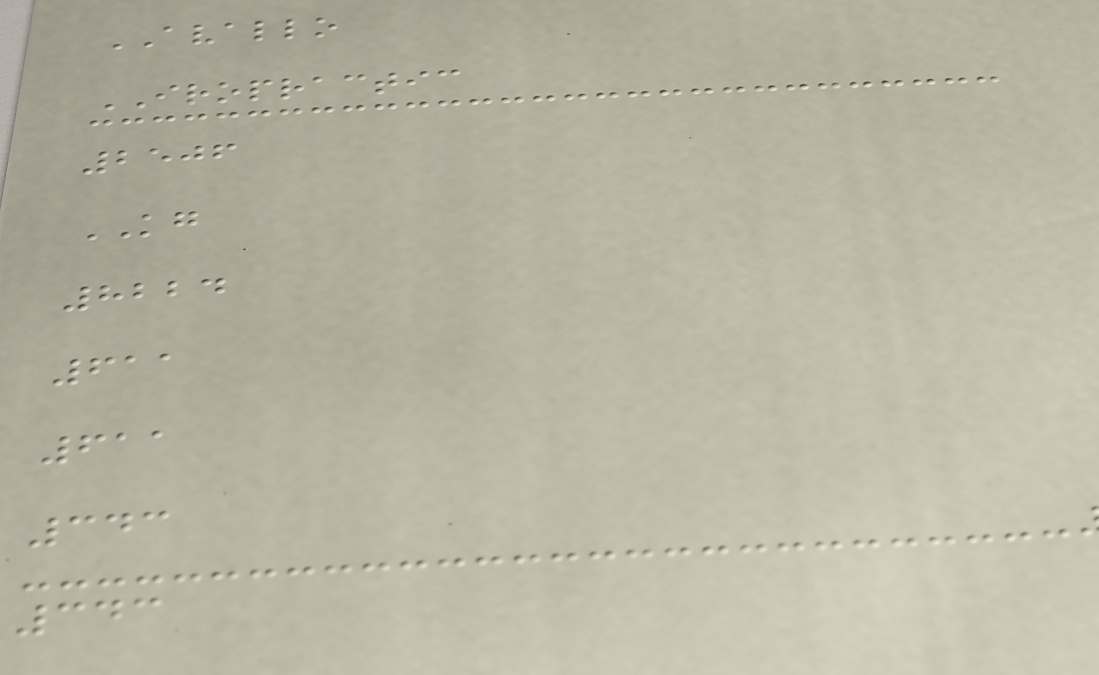AVALLO
IROPRACTIC
2506
KG
8224
611
611
343
343
